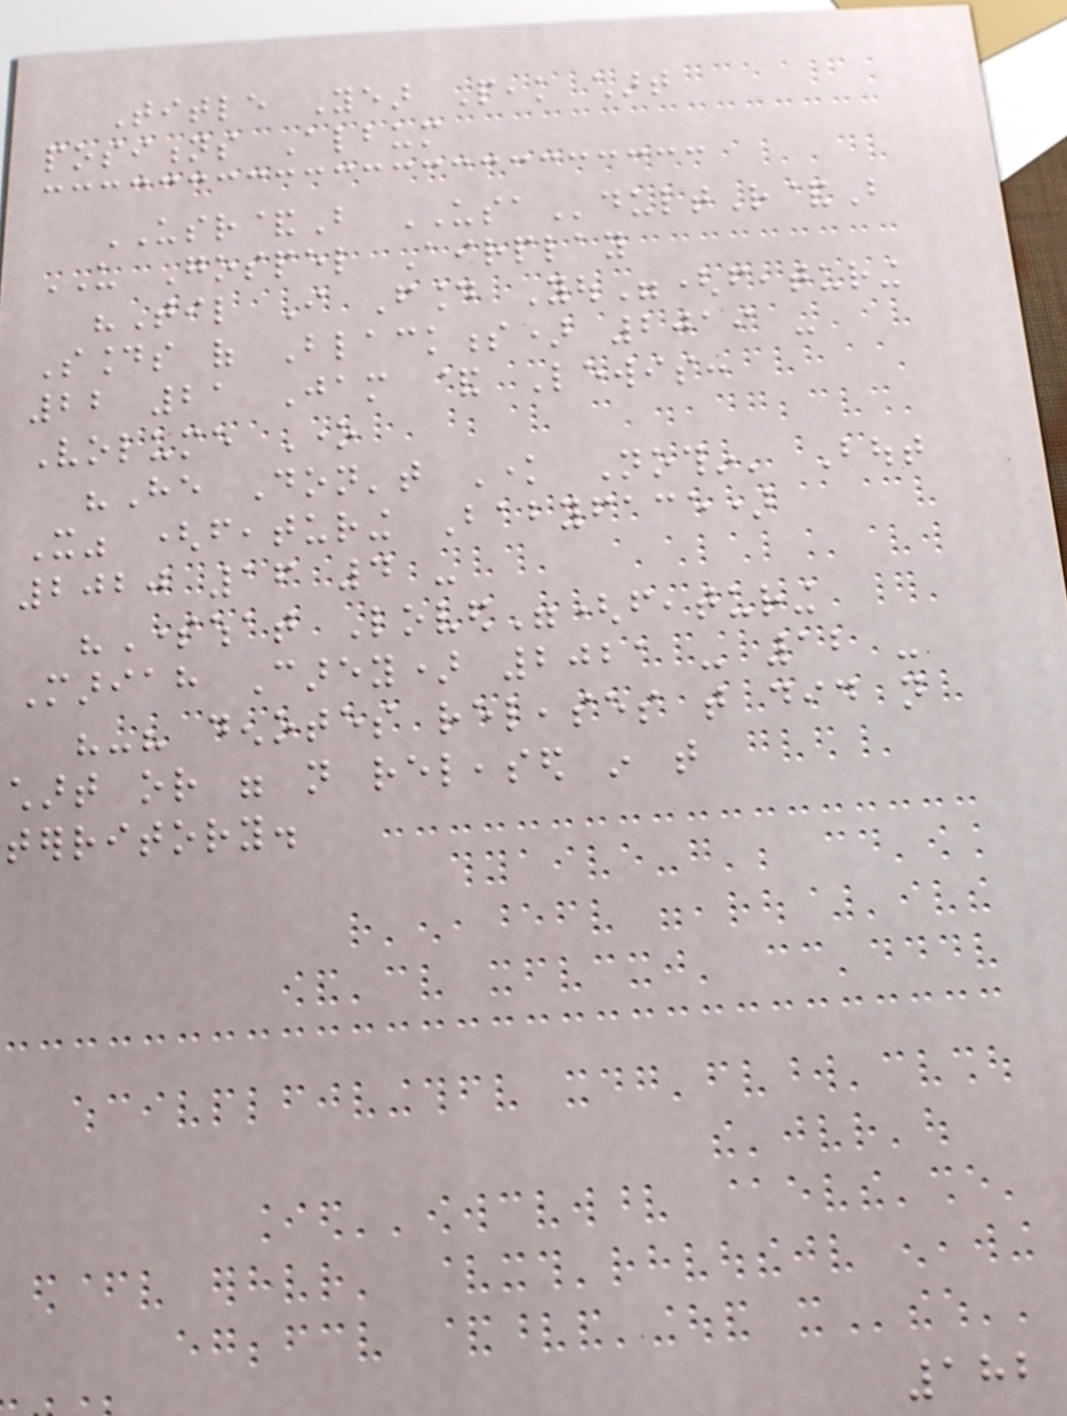Title Year Peak chart
positions Album
USR&B USAdultR&B
US Gospel Airplay
"Til I Found You"(featuring
Sounds of Blackness) 2019 -
22 21 Jam & Lewis:
Volume One
"He Don't Know Nothin' Bout
It" (featuring Babyface)
2020 16 4 -
"Somewhat Loved"(featuring
Mariah Carey) 2021 - 12 -
"-" denotes releases that did not
chart or were not released in that
territory.
182
